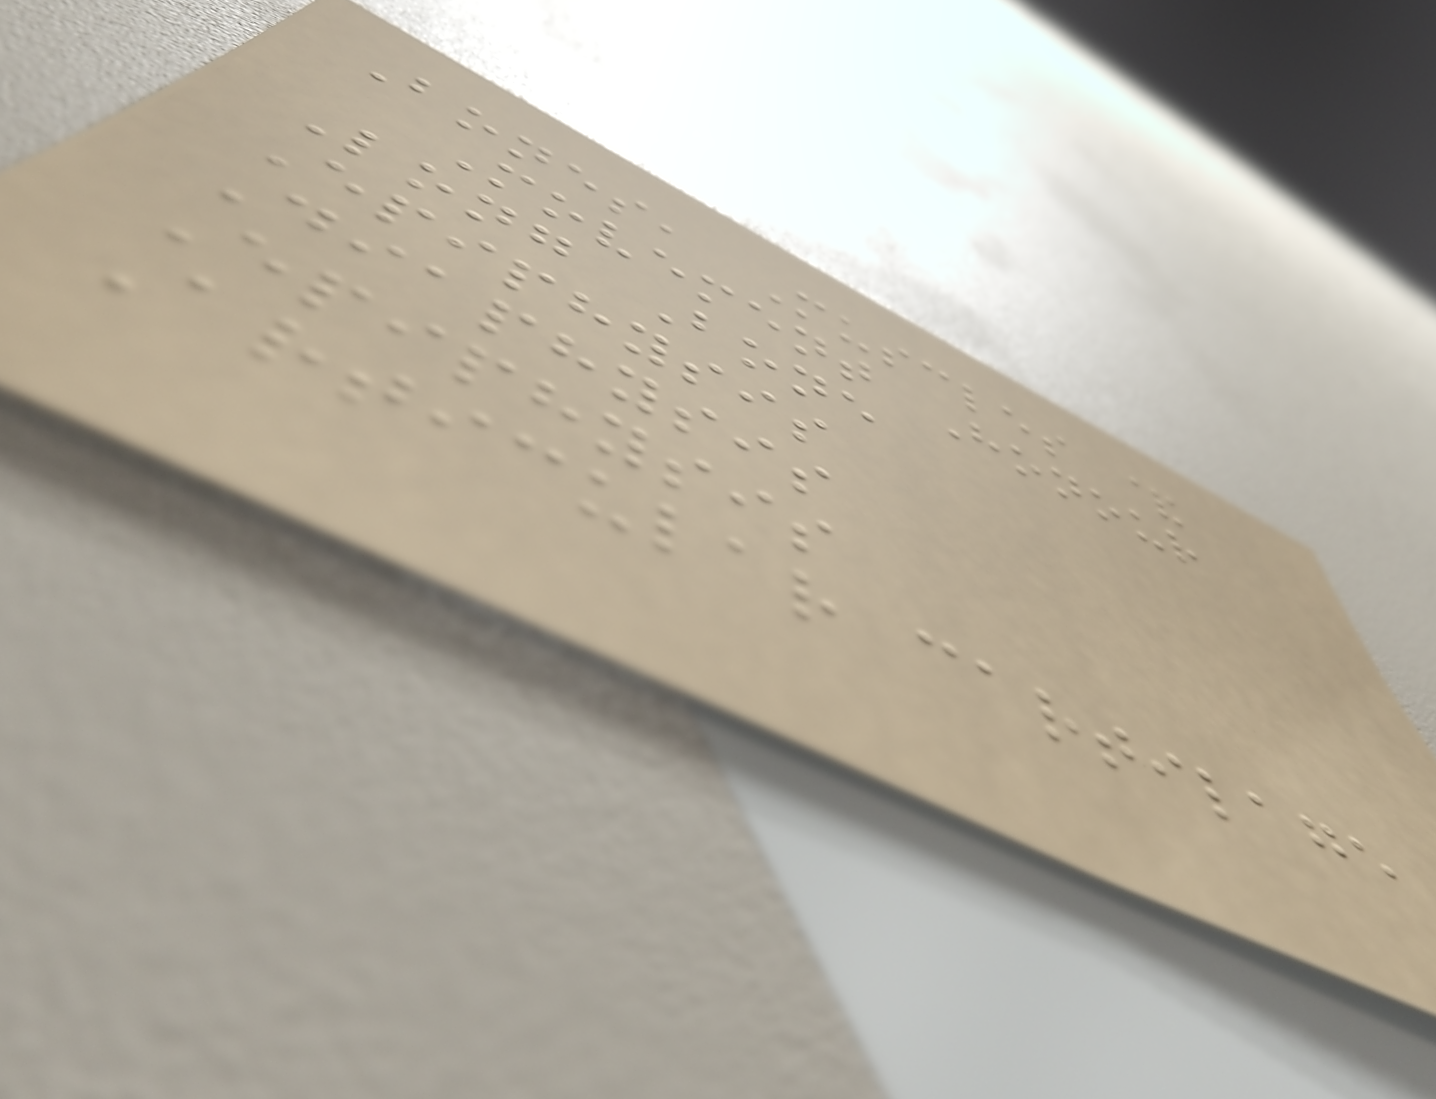Bones, Muscles &
Movement Honour
Long Bone
Epiphysis
Diaphysis
Epiphysis
Articular cartilage
